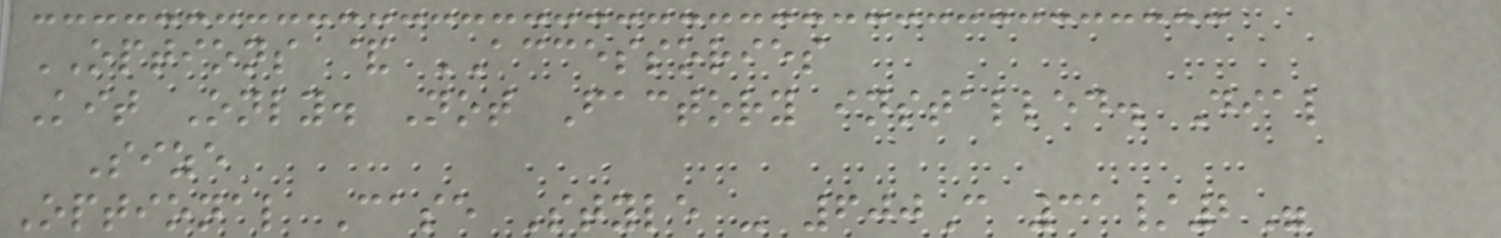OPTIONS & ACCESSORIES
Kit Only. Not Factory installed. Dial
Size
Optional Case Style - 600C 31/2"
